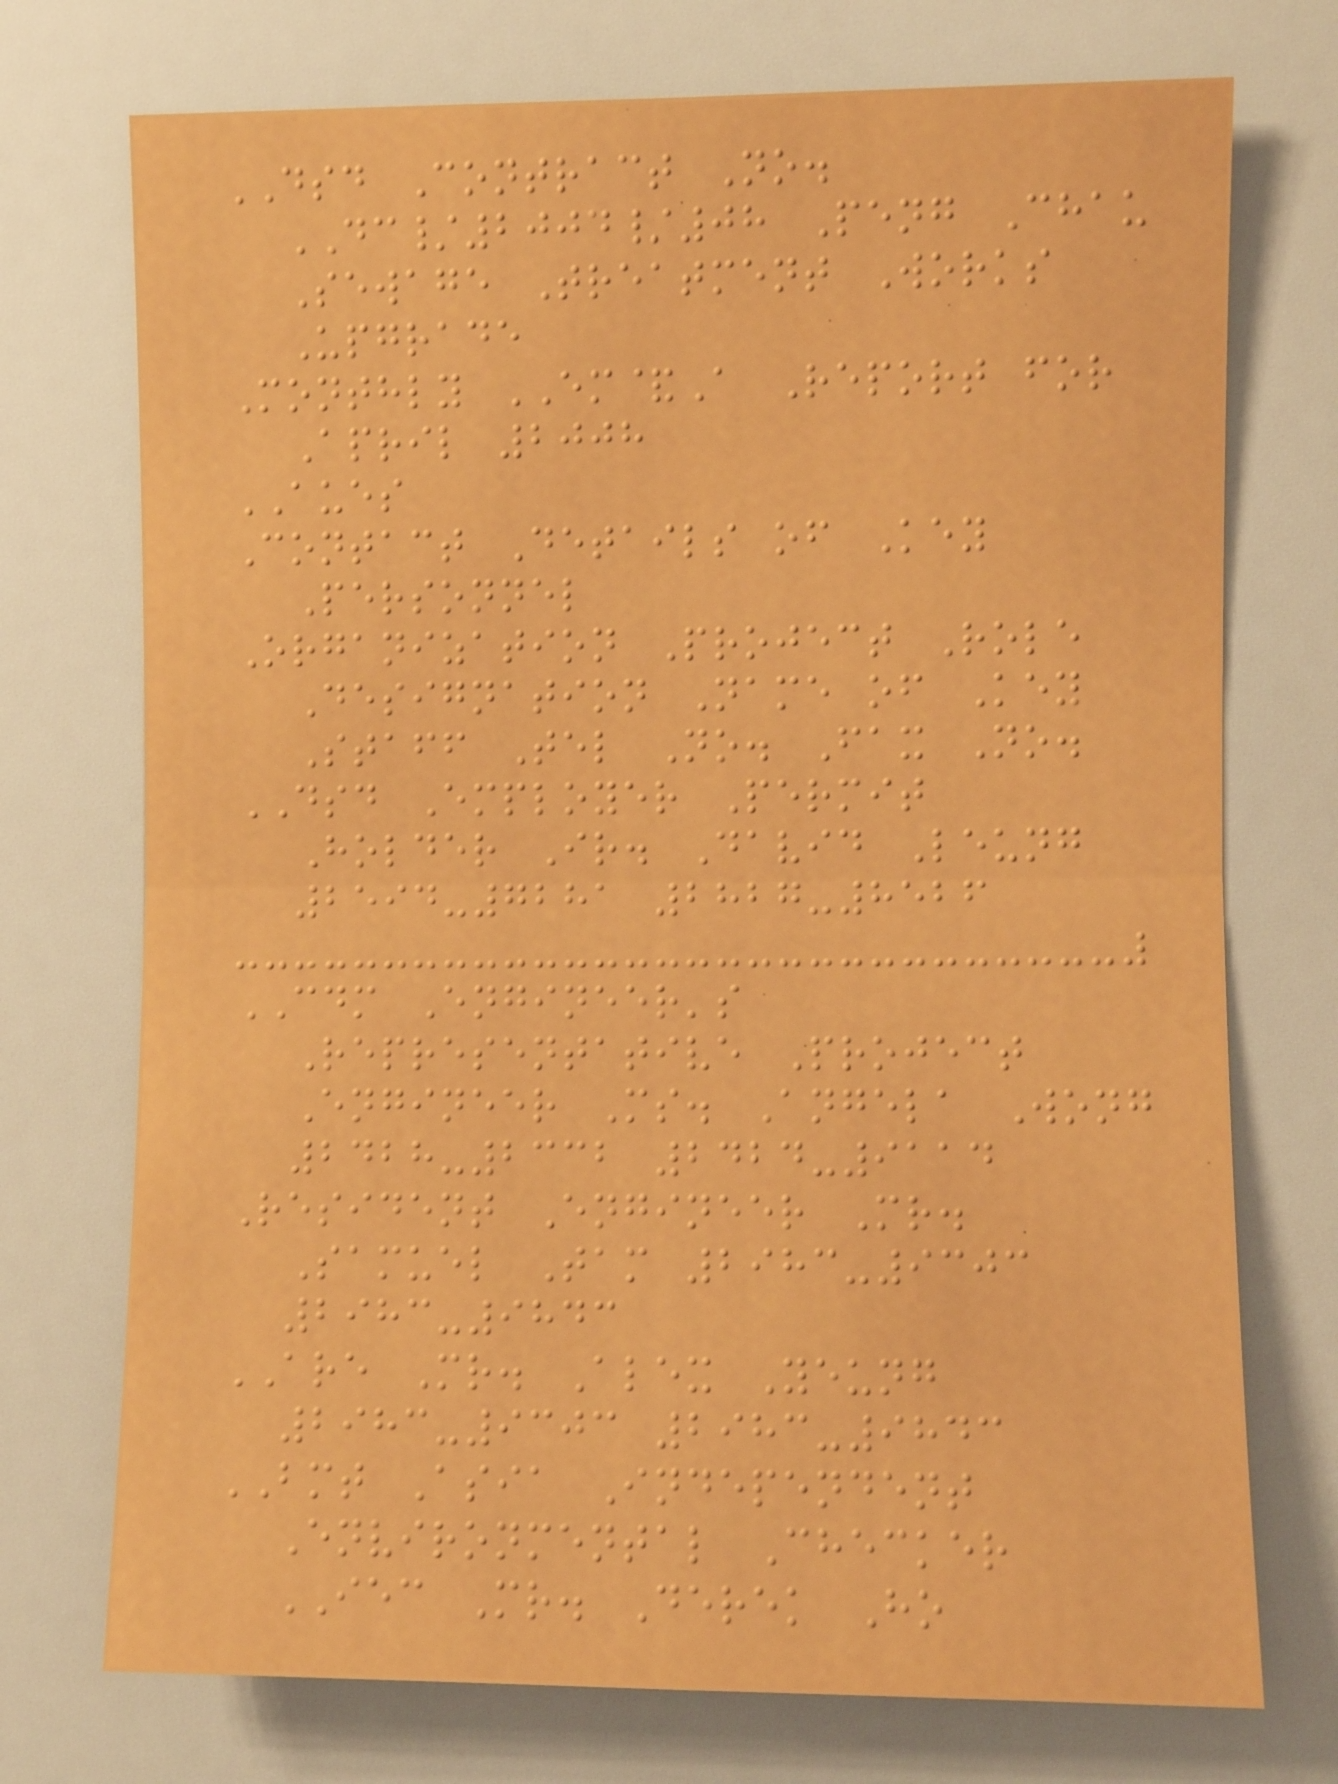DSD Contract No.
DC/2004/08 Peng Chau
Sewage Treatment Works
Upgrade
Monthly EM&A Report for
April 2008
AUES
Contact Details of Key
Personnel
Organization Project Role
Designation Name of Key
Staff Tel No. Fax No.
DSD Employer Permit
Holder Ir. David Leung
2594-7281 2827-8526
CDM Engineer's
Representative Project
Engineer Ms. Angela Wong
2428-2332 2424-9114
Resident Engineer Mr.
Samuel Tam 2983-9303
2983-9843
ARE Mr. Alex Yeung
2983-9303 2983-9843
BMT Asia Independent
Environmental Checker
IEC Mr. Derek Ho
